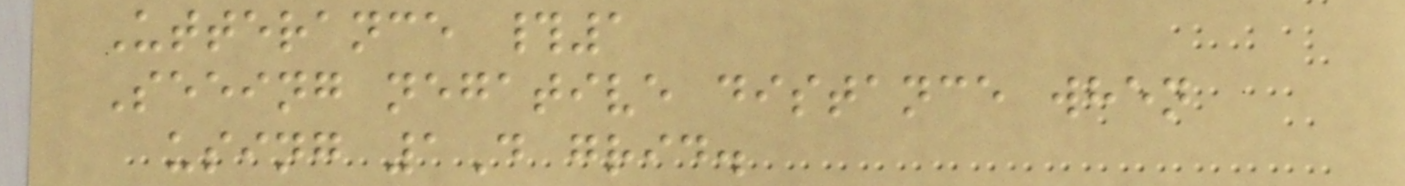Utterance #1
Seeing negative distance when
using 1D grid.
